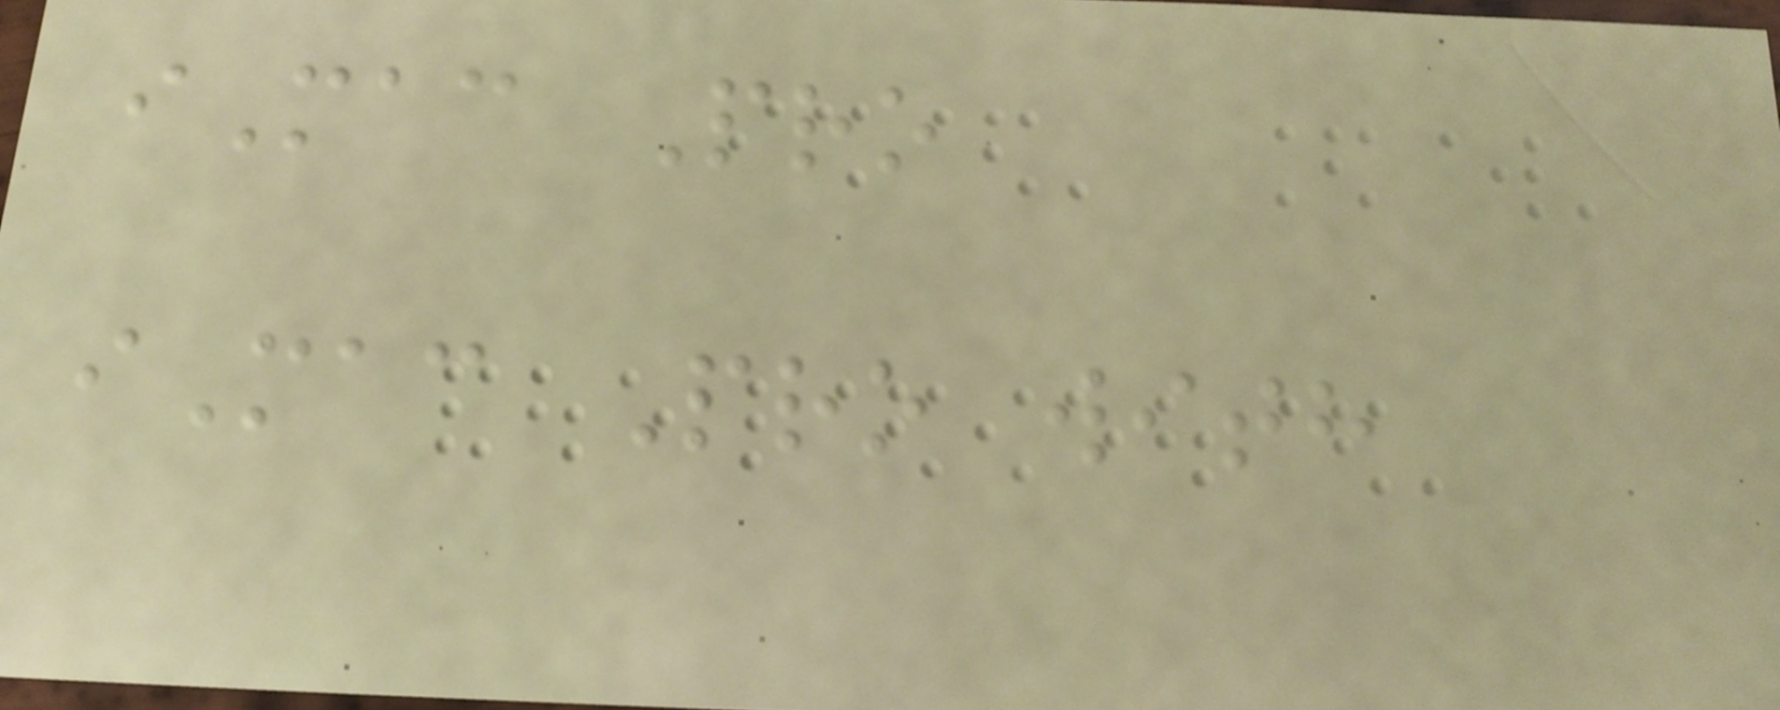iMac Pro
iMac Pro with
